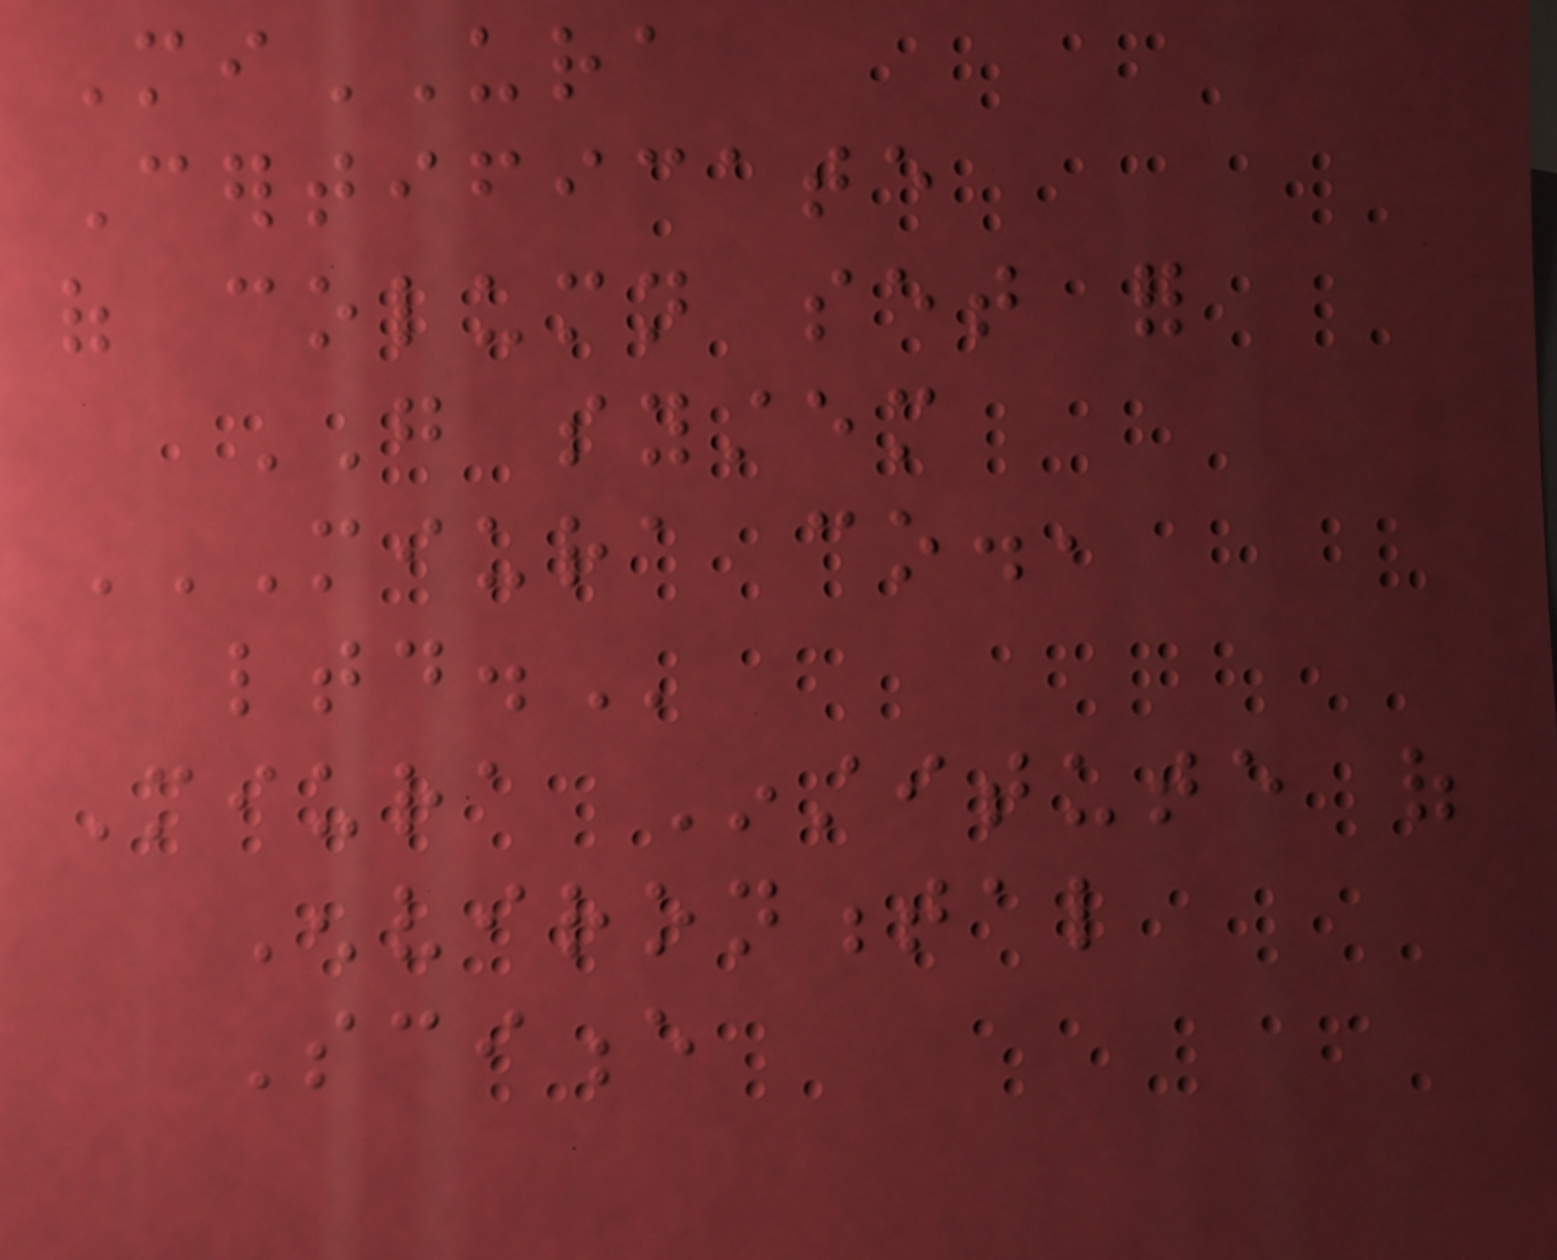MiURA
Certificate
of column set for
GO system
MIURA CO.,
LTD.
Miura Institute of
Environmental
Science
